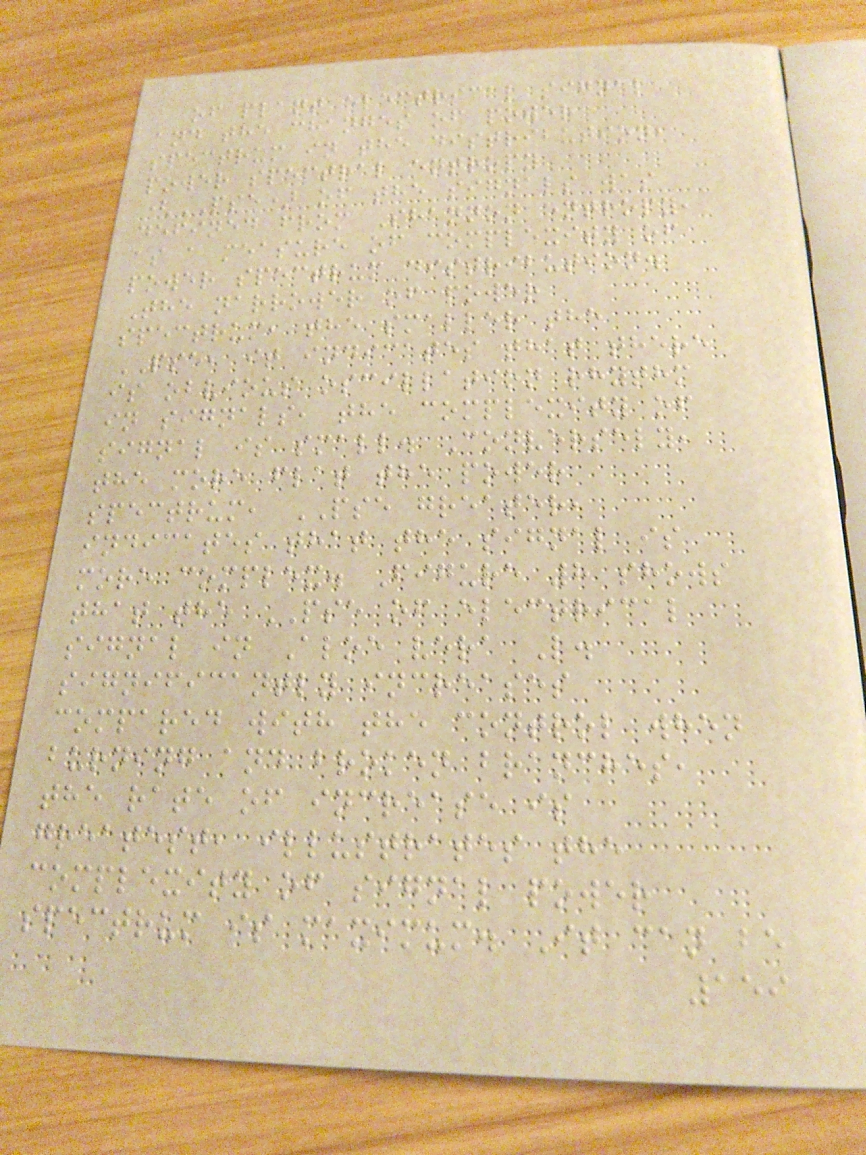of plant electrical signal
and the changes of power
spectrum in the distribution,
power spectral entropy
(PSE) of the signals was
defined from Shannon entropy,
as a measure of complexity of
power spectrum distribution.
The narrower of power
spectrum, the smaller the
PSE, it indicates that there
is obvious oscillation rhythm
in signals, the complexity of
signal is small. Conversely,
the more flat the power
spectrum, PSE greater,
indicates that the signal is
more complex. Figure 8 shows
that the PSE of electrical
signal in Aloe vera L.
significantly increases
compared with the control when
burning and broken branches,
the rate of increase is
greatest, illustrates the
complexity of signal power
spectrum is maximum. It can be
159
